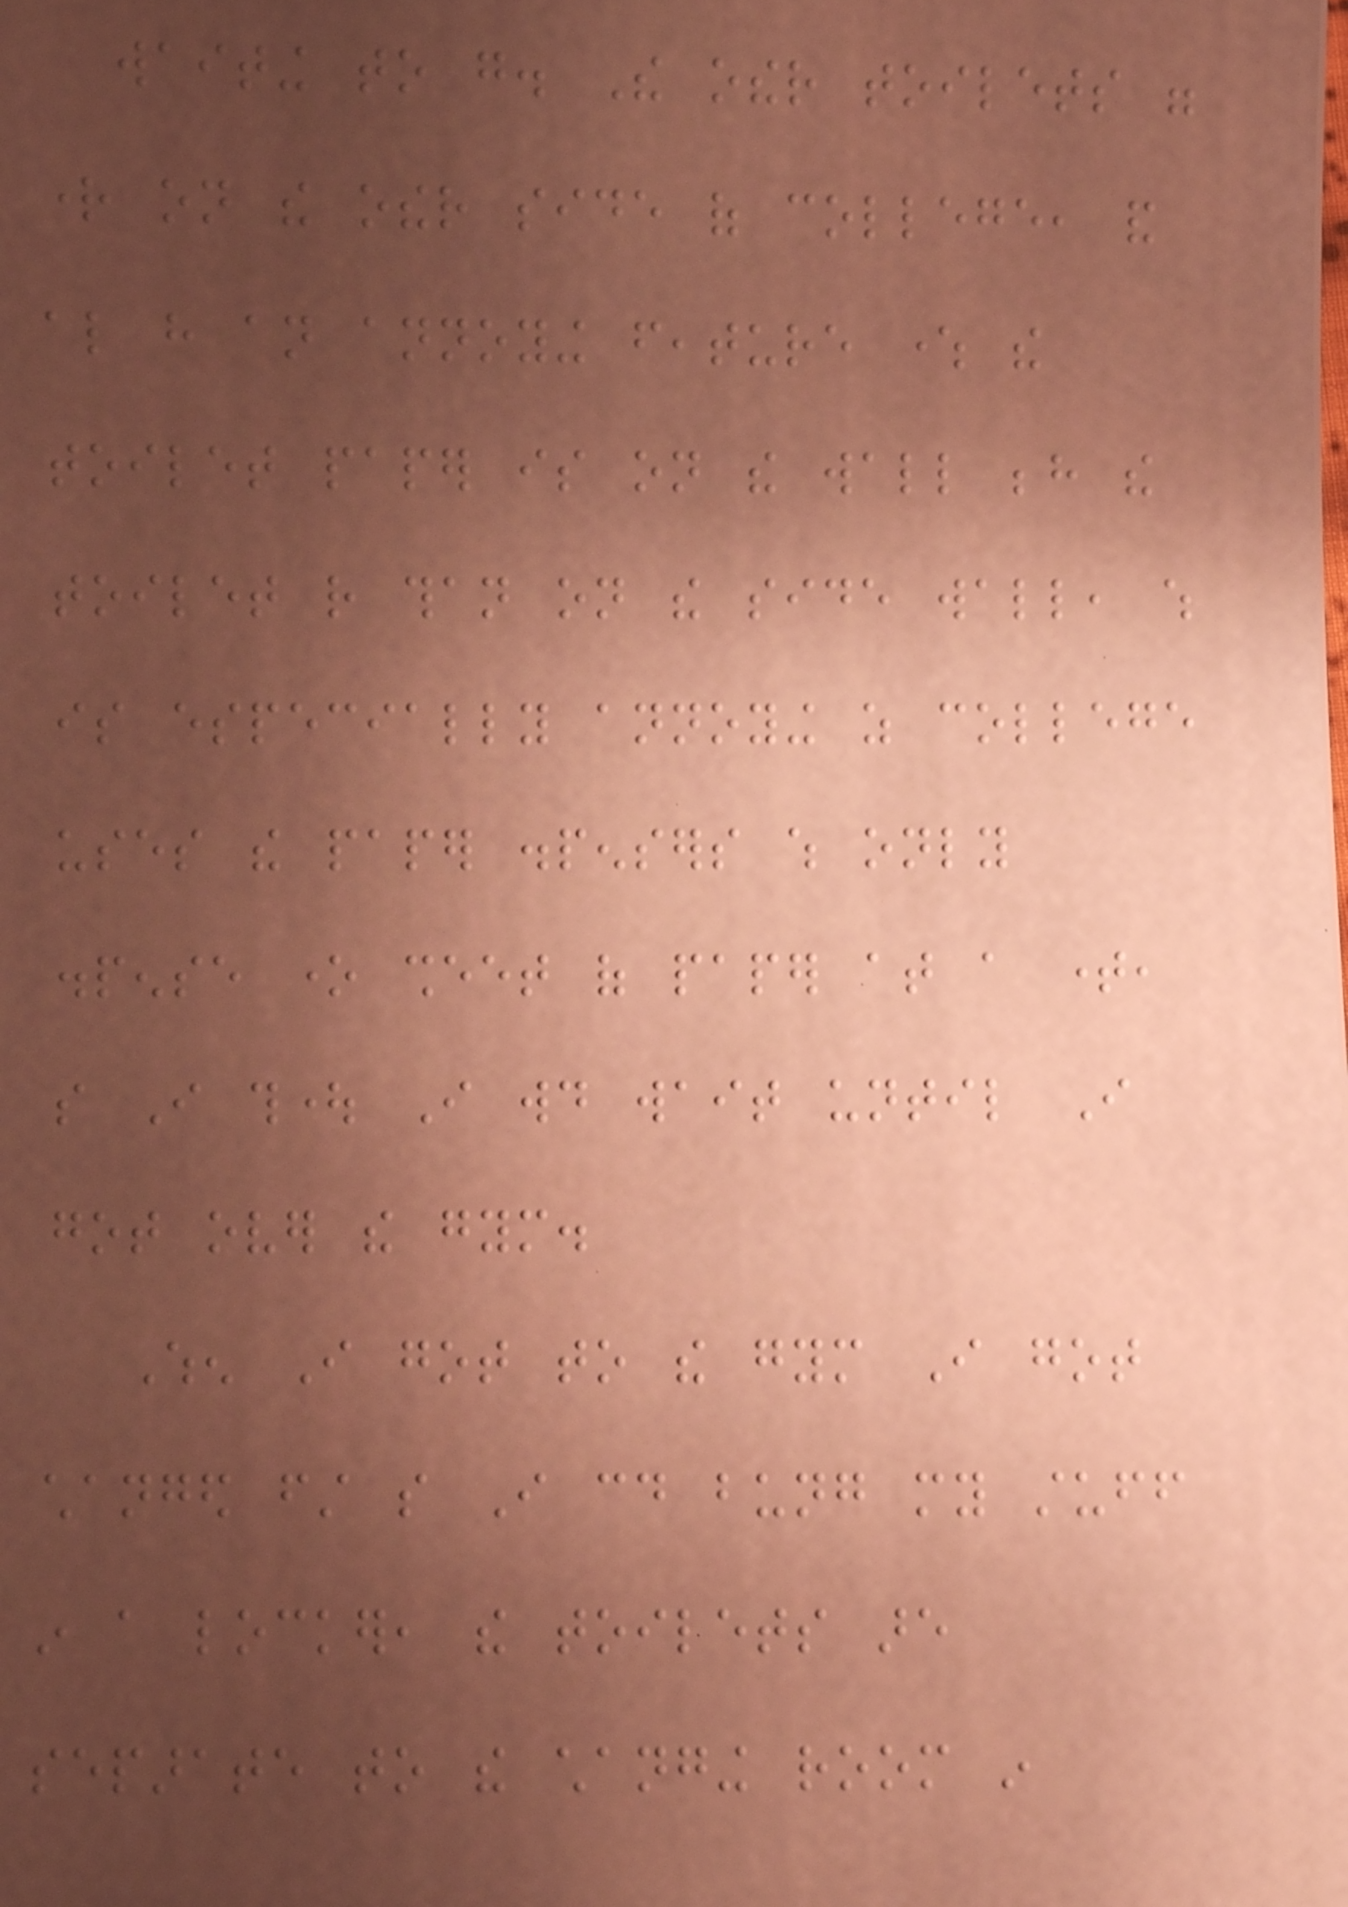waiting to go. The other toilets were
right on the other side of college, and
also have an annoying feature where the
toilet paper is on the wall behind the
toilet rather than on the side wall, which
is especially annoying as college
uses the paper dispensers which only
dispense one sheet of paper at a time,
so I thought I would wait until I
got over the gym.
When I got to the gym I got
changed first so I could bung my stuff
in a locker, the toilets are
separate to the changing room in
